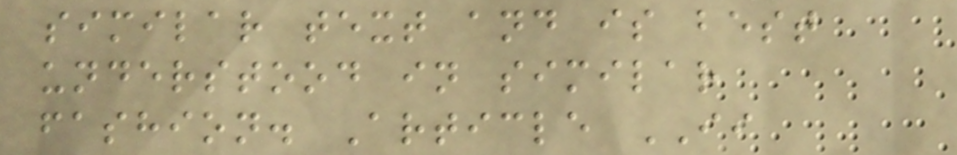similar text and is best
understood in similar
fashion. Article II
